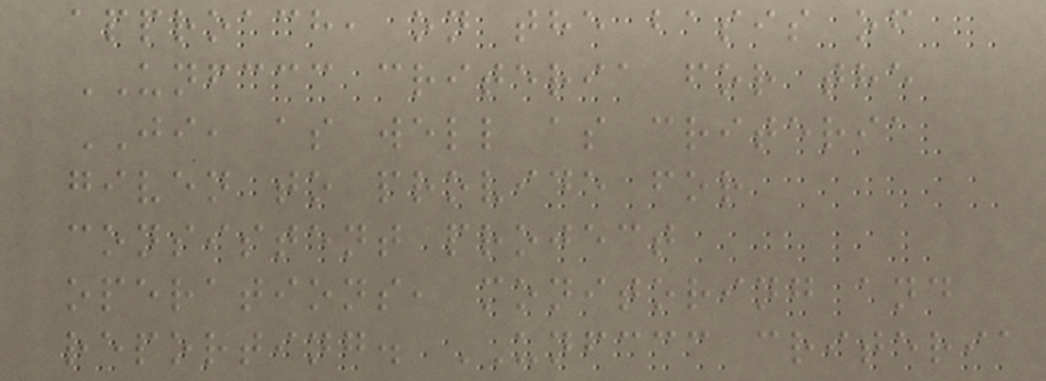approach, on the basis of
UNFCCC criteria for the
JI, as well as criteria
given to provide for
consistent project
operations, monitoring and
reporting. UNFCCC criteria
